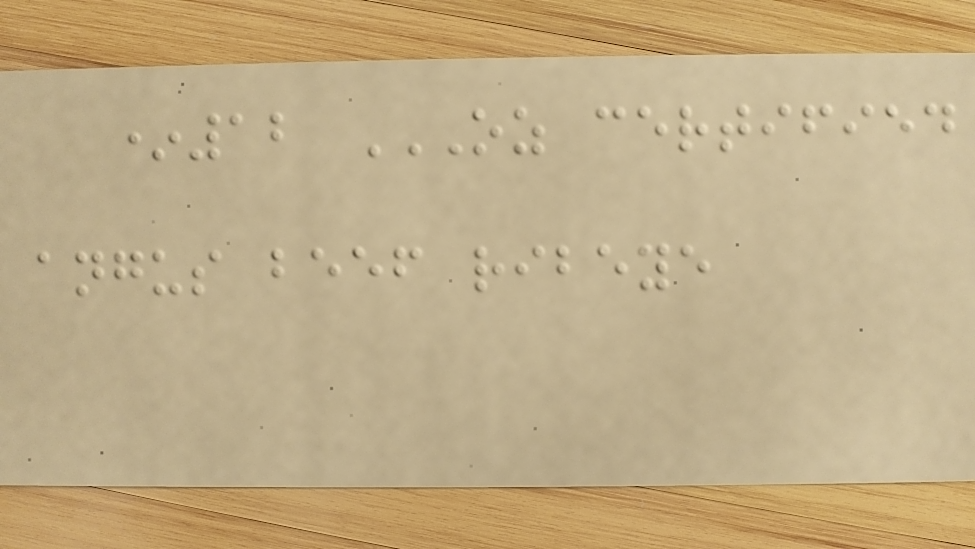*12 OZ CERTIFIED
ANGUS BEEF RIBEYE
